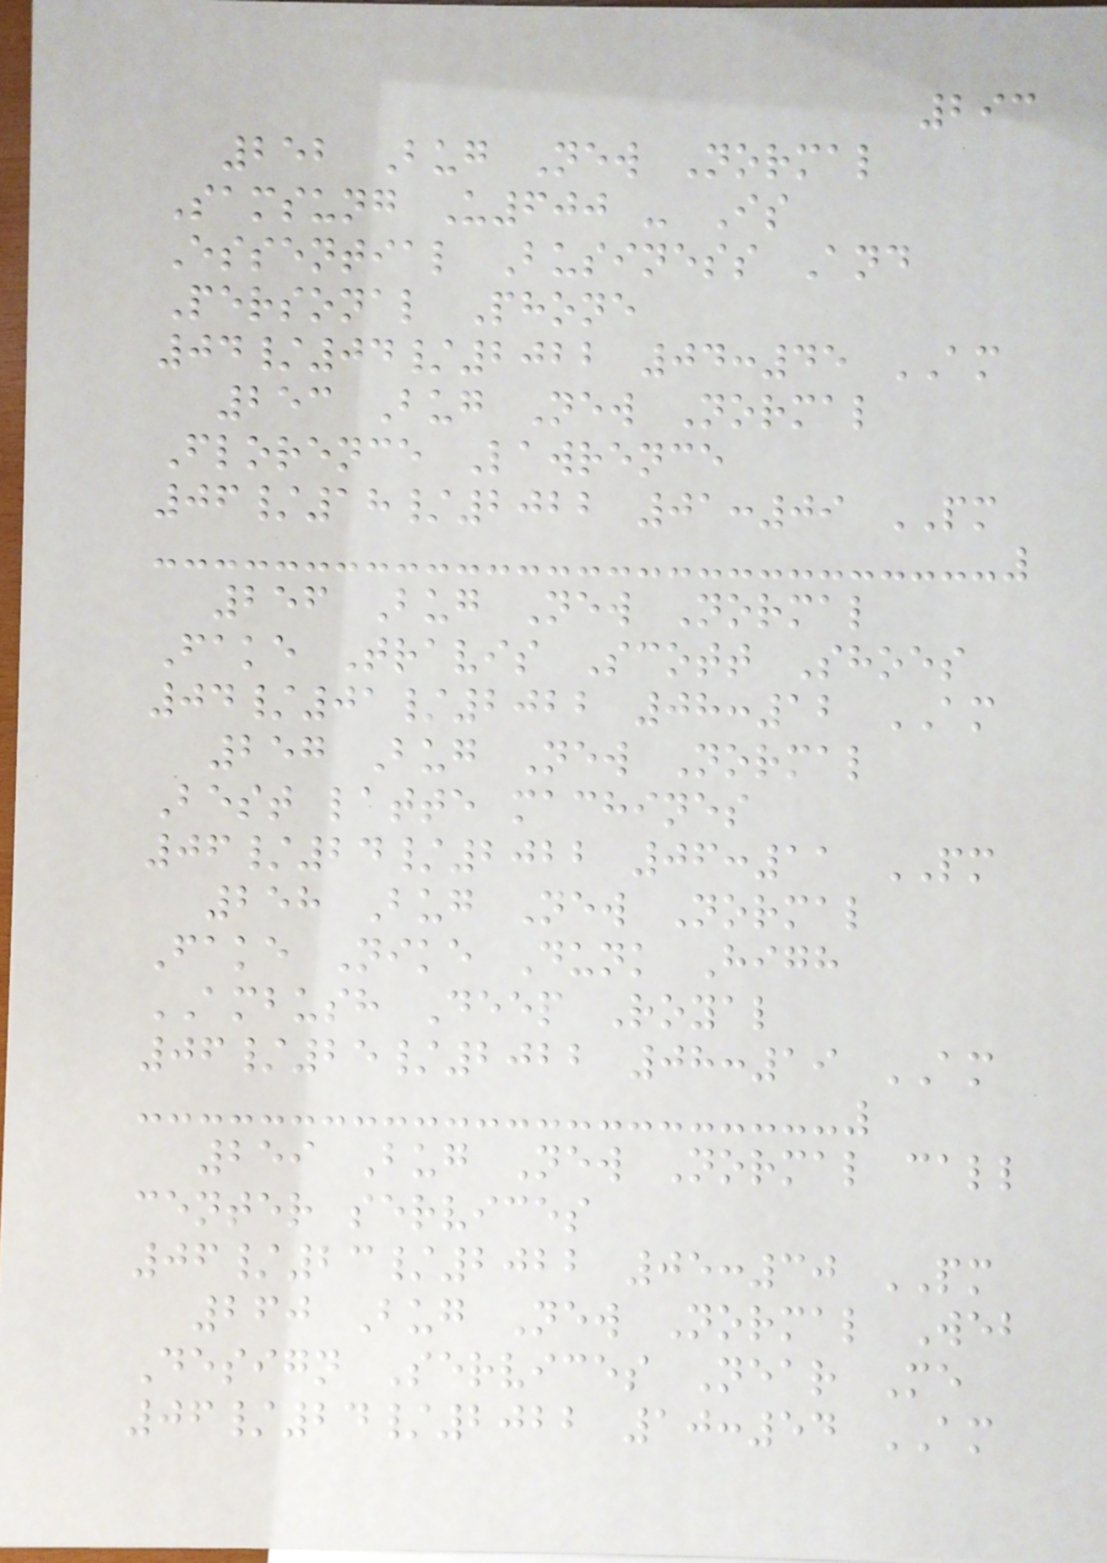293
252 Bug New Normal
Samsung U600 - Is
Essential Business And
Personal Phone
04/04/2022 04:45 AM
253 Bug New Normal
Florence Lawrence
06/18/2022 01:09 PM
256 Bug New Normal
Fake Travis Scott Shoes
04/01/2022 08:12 AM
257 Bug New Normal
Best latte machines
06/24/2022 06:11 PM
258 Bug New Normal
Fake Nike Dunk High
AMBUSH Deep Royal
06/25/2022 08:19 AM
259 Bug New Normal call
center services
06/23/2022 05:30 PM
260 Bug New Normal Web
Design Services Near Me
06/24/2022 10:54 AM
